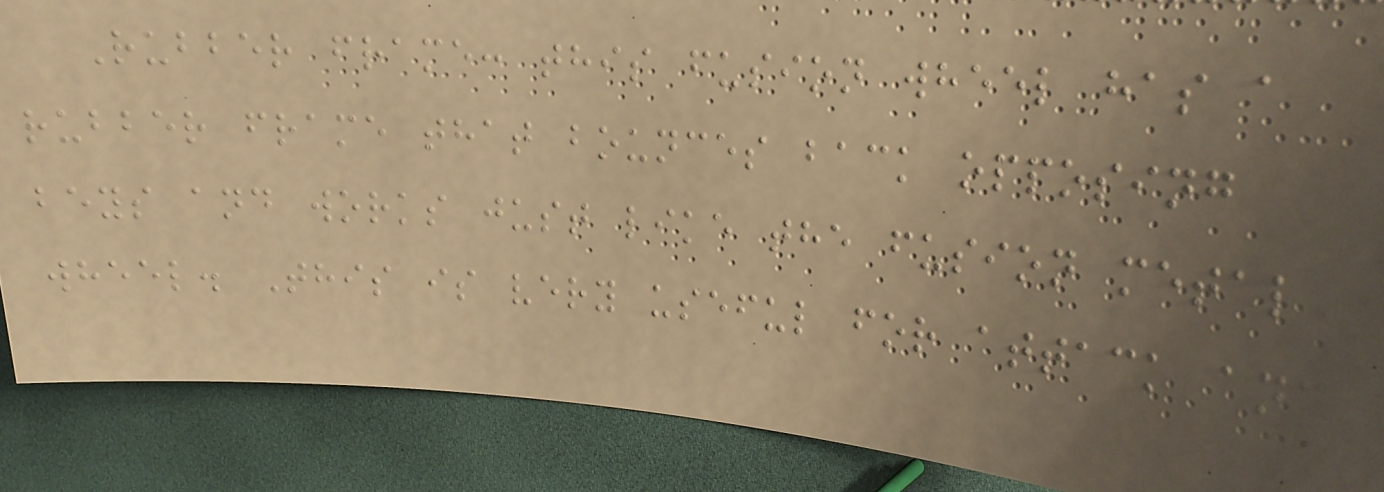Rubber frame: this fusion wheel has a
rubber frame that bounces back opposing
beys and works just like the fusion metal
wheel. This is very useful for attack and
